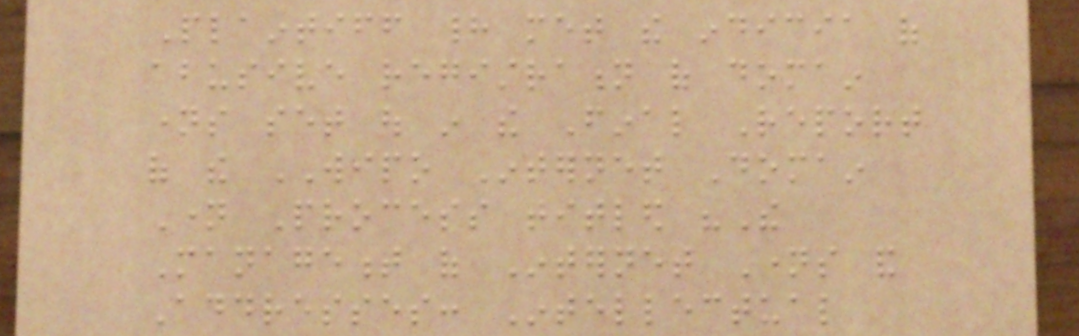Plaintiff had met the indicia of
abusive registration of domain
names set out in the Final Report
of the WIPO Internet Domain
Name Process titled "The
Management of Internet Names and
Addresses: Intellectual
